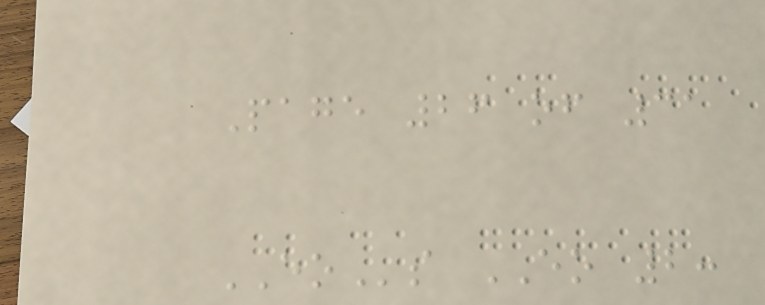Page 26 of 31
EOs EO 2:
